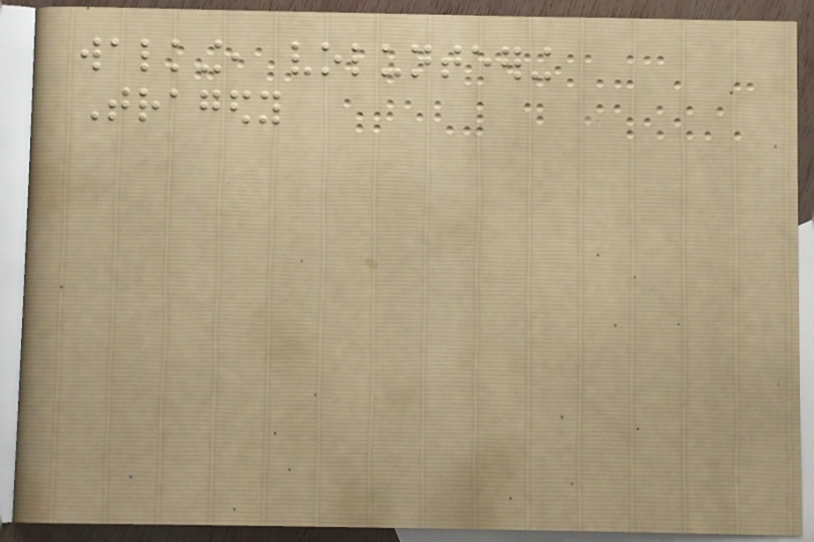walking, volunteering
Tragedy
